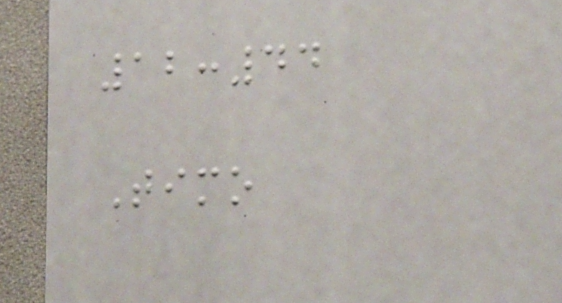12:44
Timo
